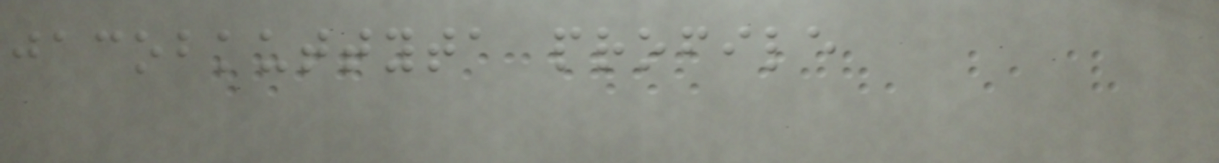jacobkuttyta profile
